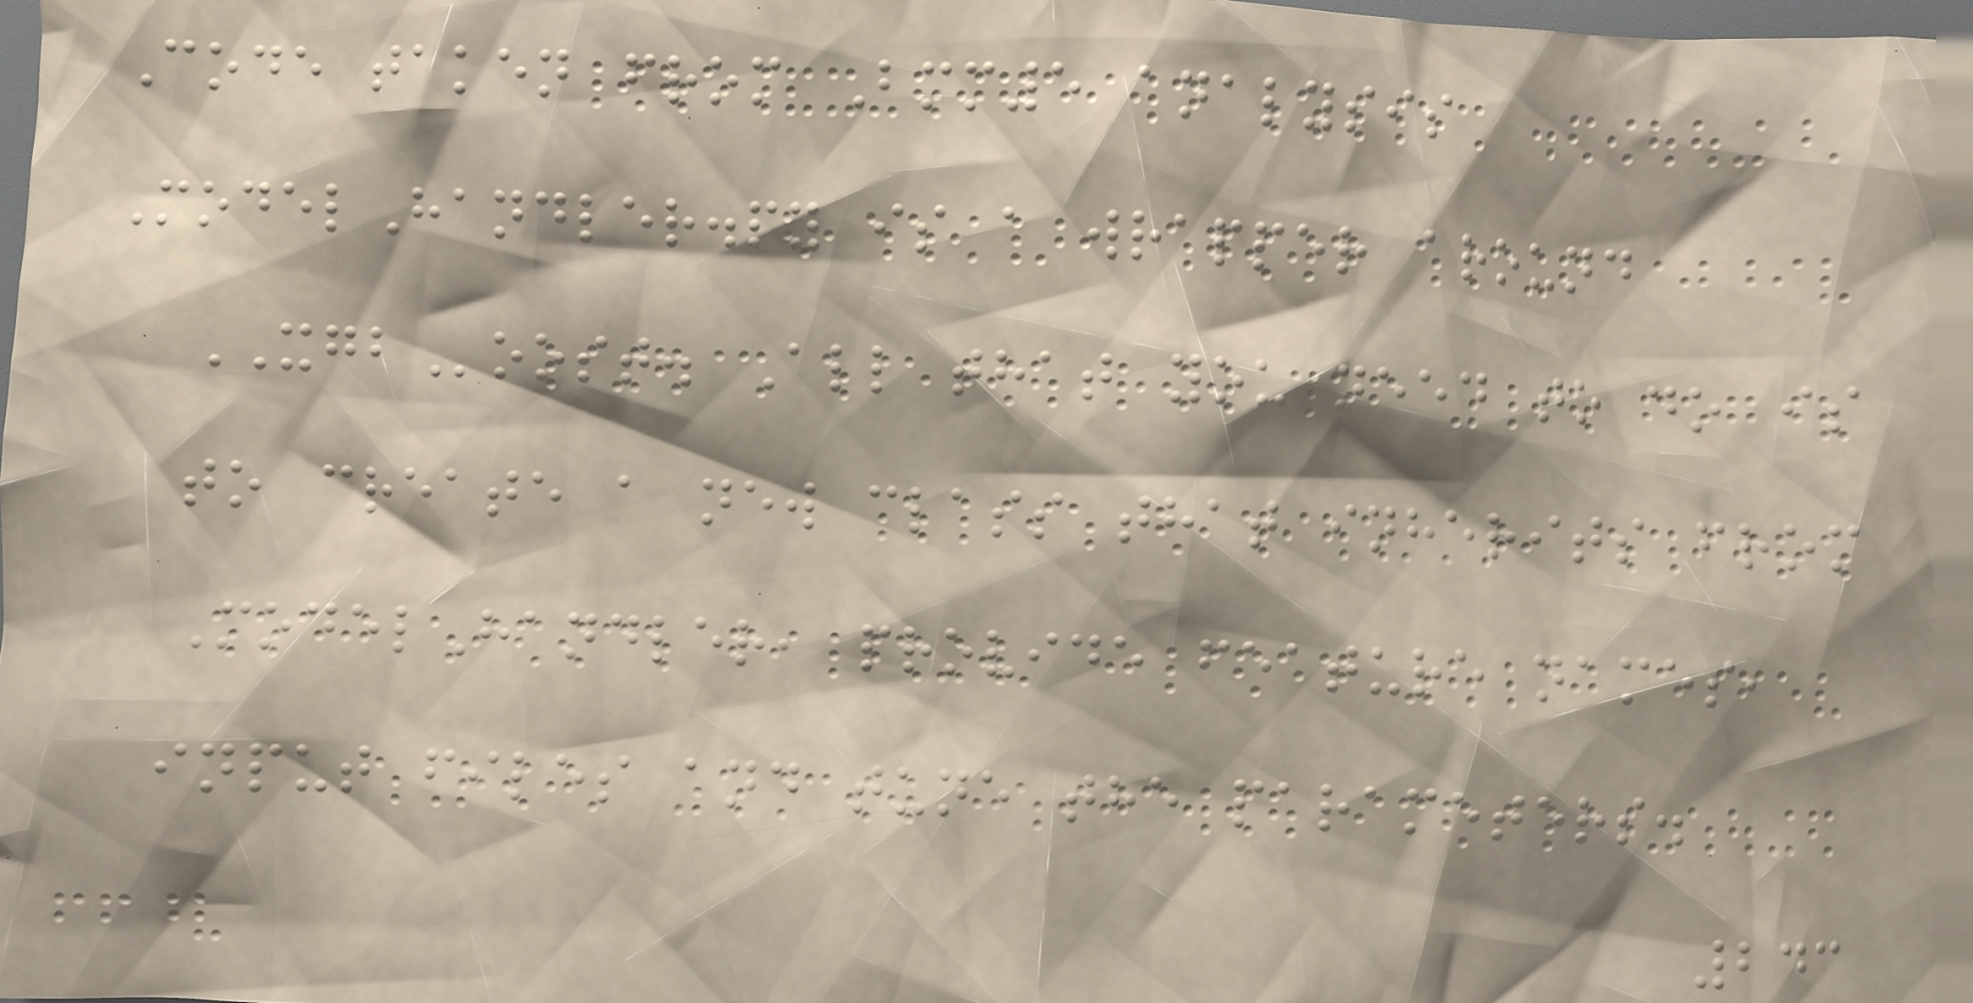Code taken from Bmm5 analysis
ModelHandler.py is a wrapper around
XGBoost. All that you need to do is
to create a new class that inherits from
ModelHandler, provide feature names,
input files and tune the parameters.
243
